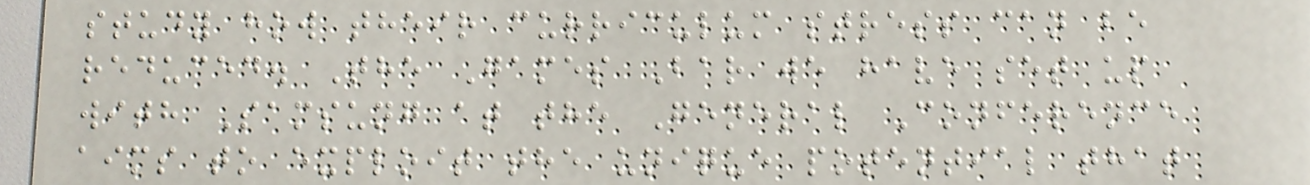study how their curriculum stress can be
reduced. The Games Bar we have set up
with Samsung at the General Conference
aims to exploit the unique potential that
